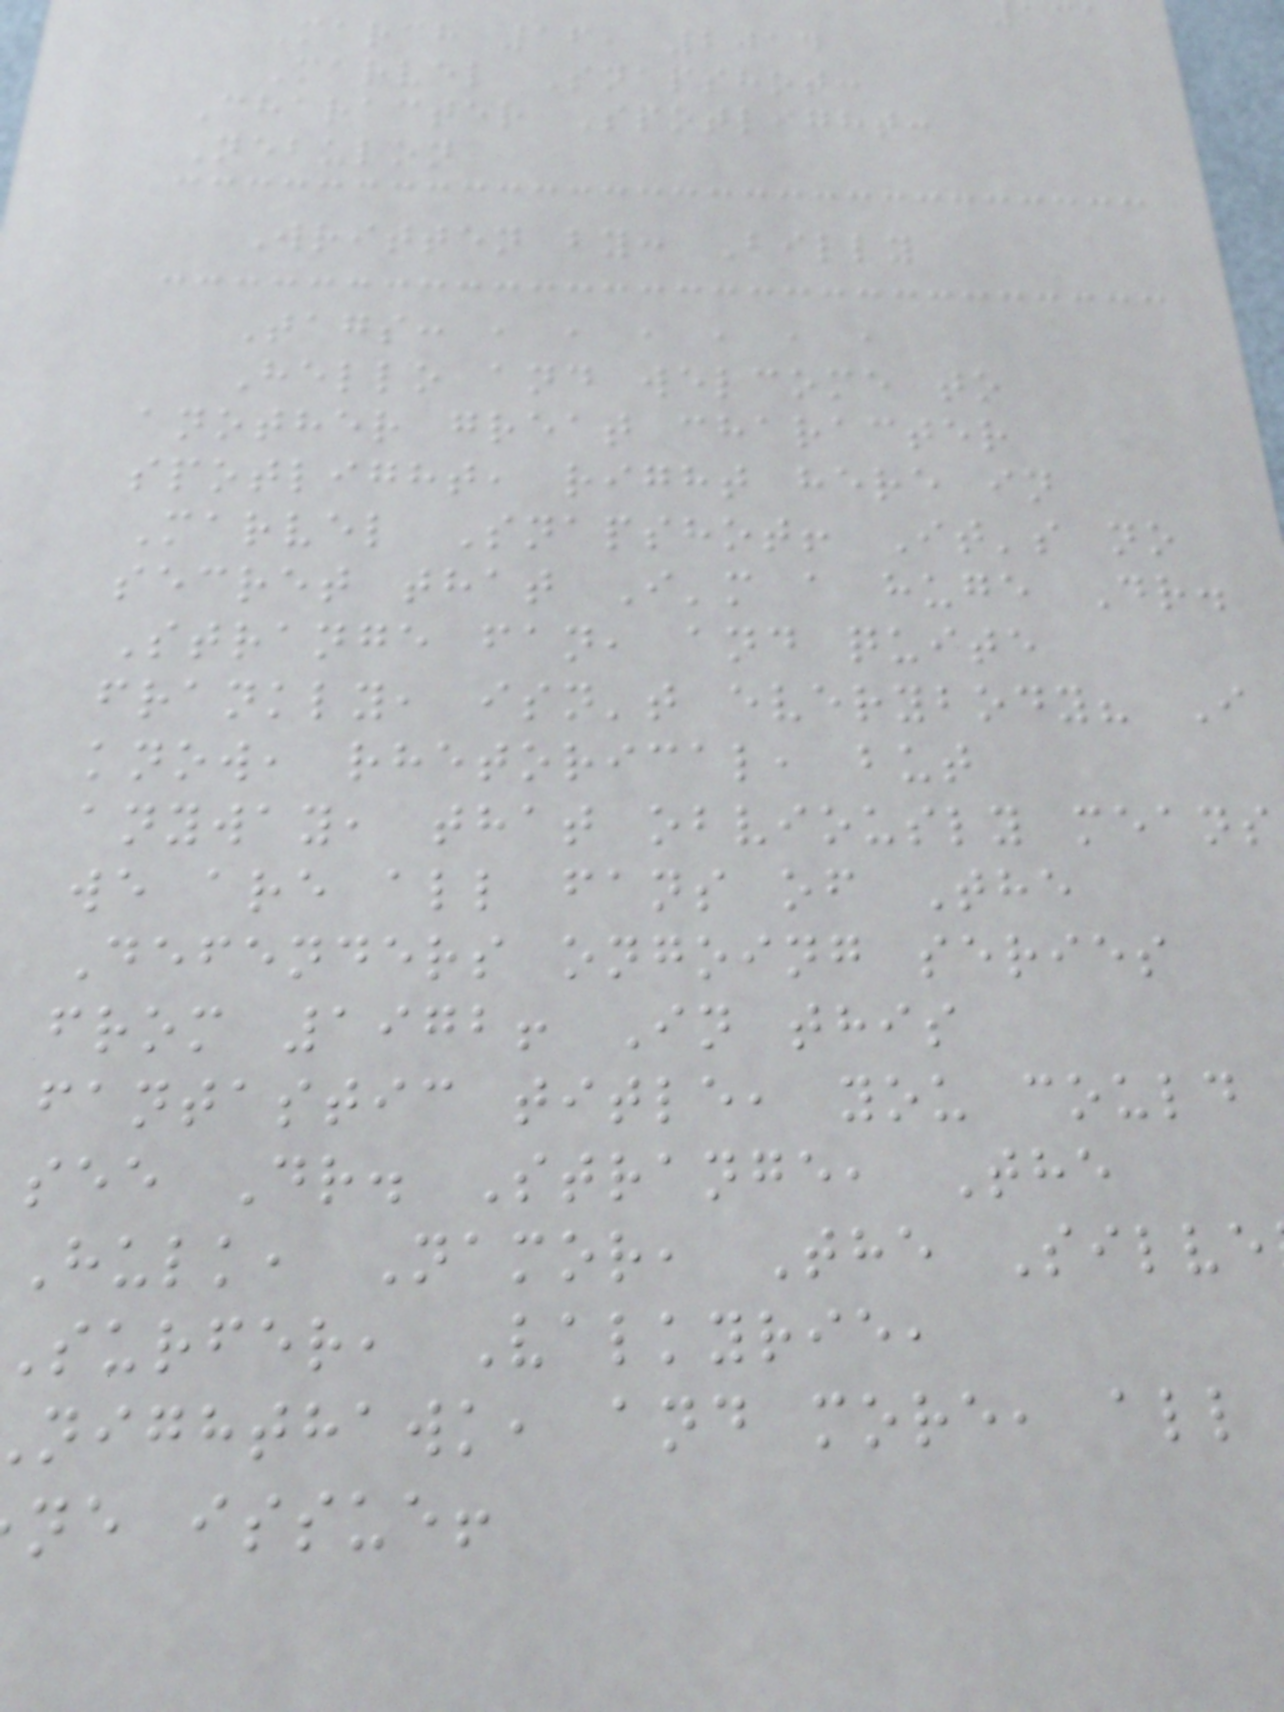March 16, 2014
Marvel Snapshot:
Character Spotlight:
Nebulon
Written by: Billy
Tags: , , , , , ,
Hello and welcome to
another great character
spotlight, right here in
Marvel Snapshot! It's no
secret that I'm a huge Dr.
Strange fan, and quite
frankly, isn't everybody? I
know, rhetorical, but
anyway, that obviously means
we are all fans of The
Defenders ongoing series
from 1972! In this
fantastic title, you could
see Dr. Strange, The
Hulk, Namor, The Silve
surfer, Valkyrie,
nighthawk, and more, all
ne issue!
